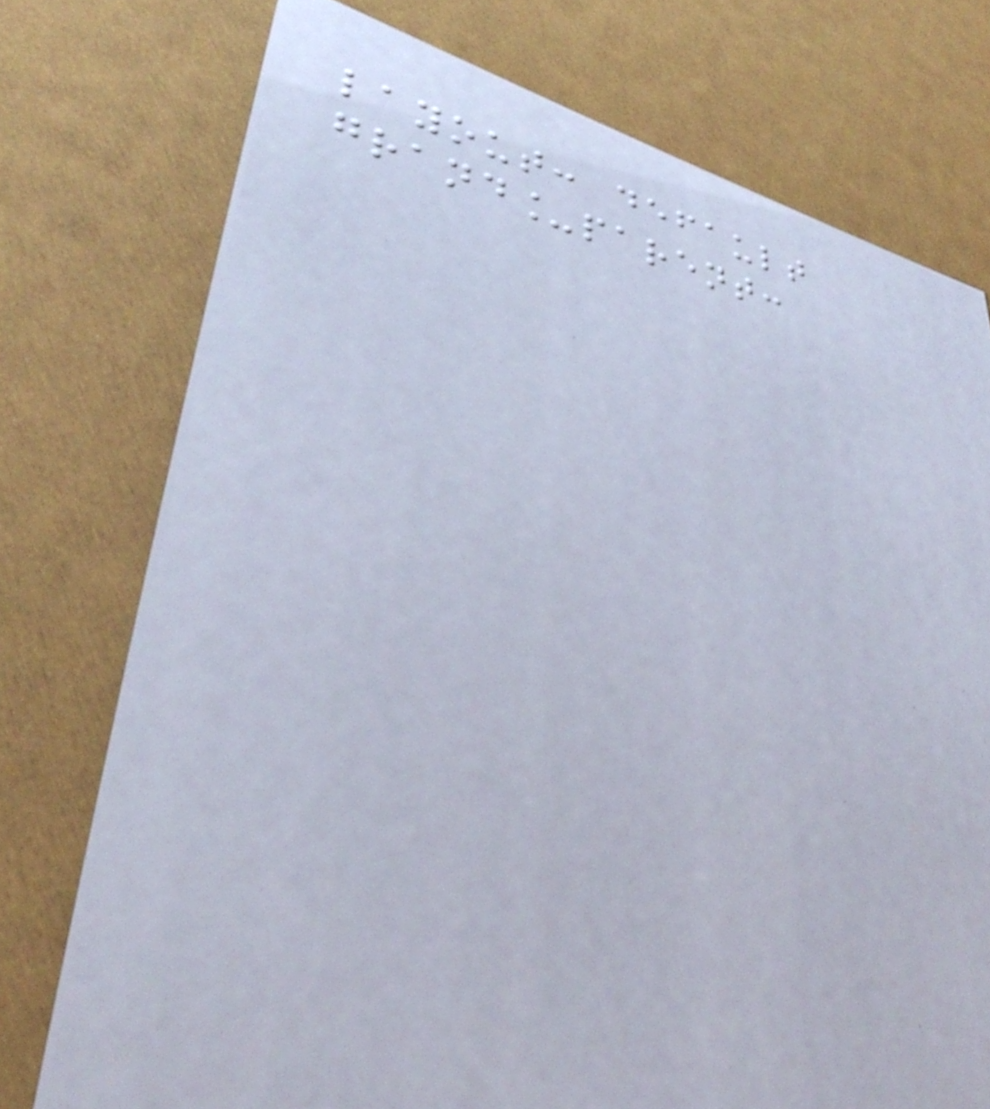layout: default
grand_parent:
